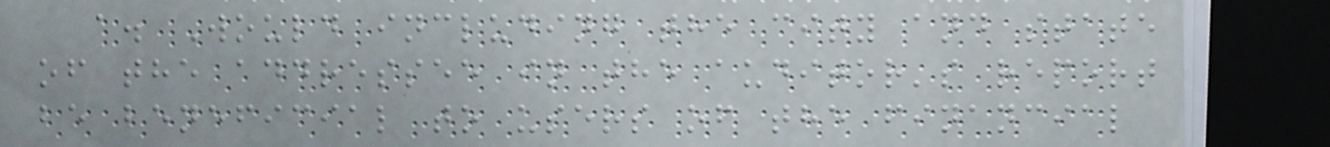a. Would including the city and state
of the addressee in the auditor's report
be beneficial to users of the financial
